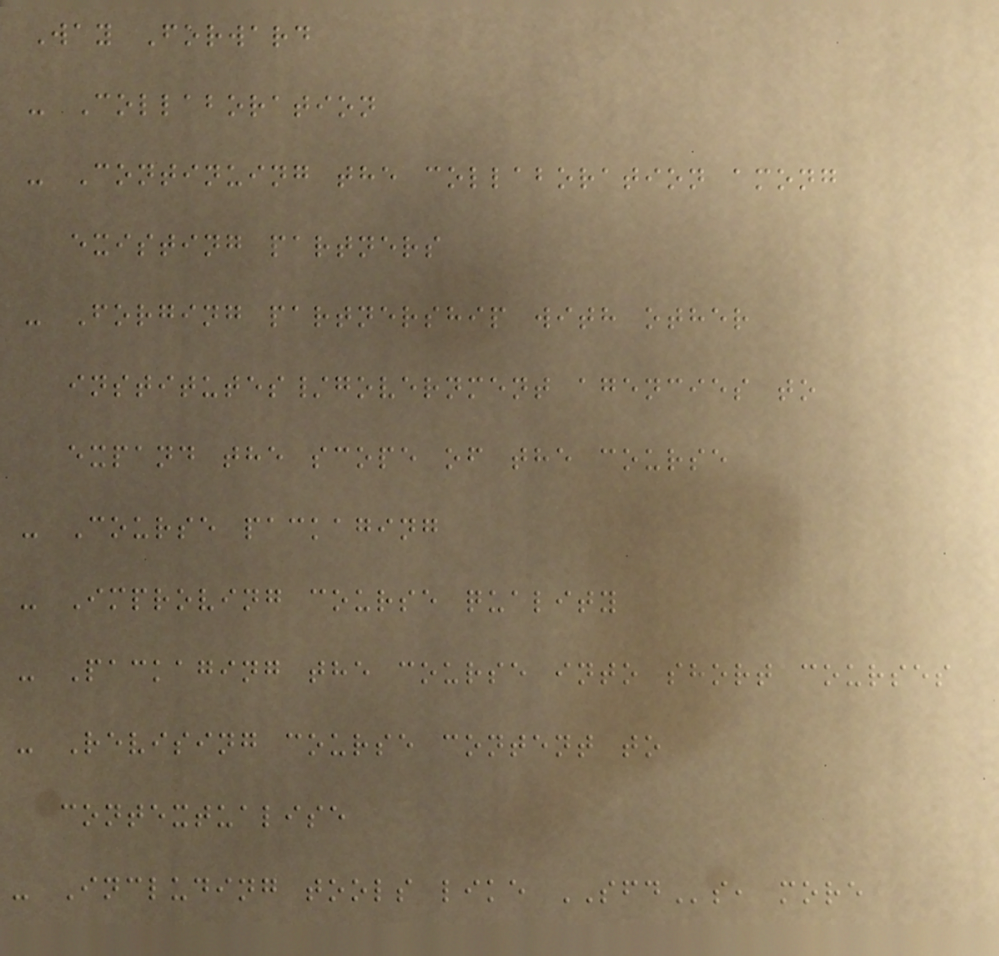Way Forward
- Collaboration
- Continuing the collaboration among
existing partners
- Forging partnership with other
institutes/government agencies to
expand the scope of the course
- Course packaging
- Improving course quality
- Packaging the course into short courses
- Revising course content to
contextualise
- Including tools like SFDs, more
